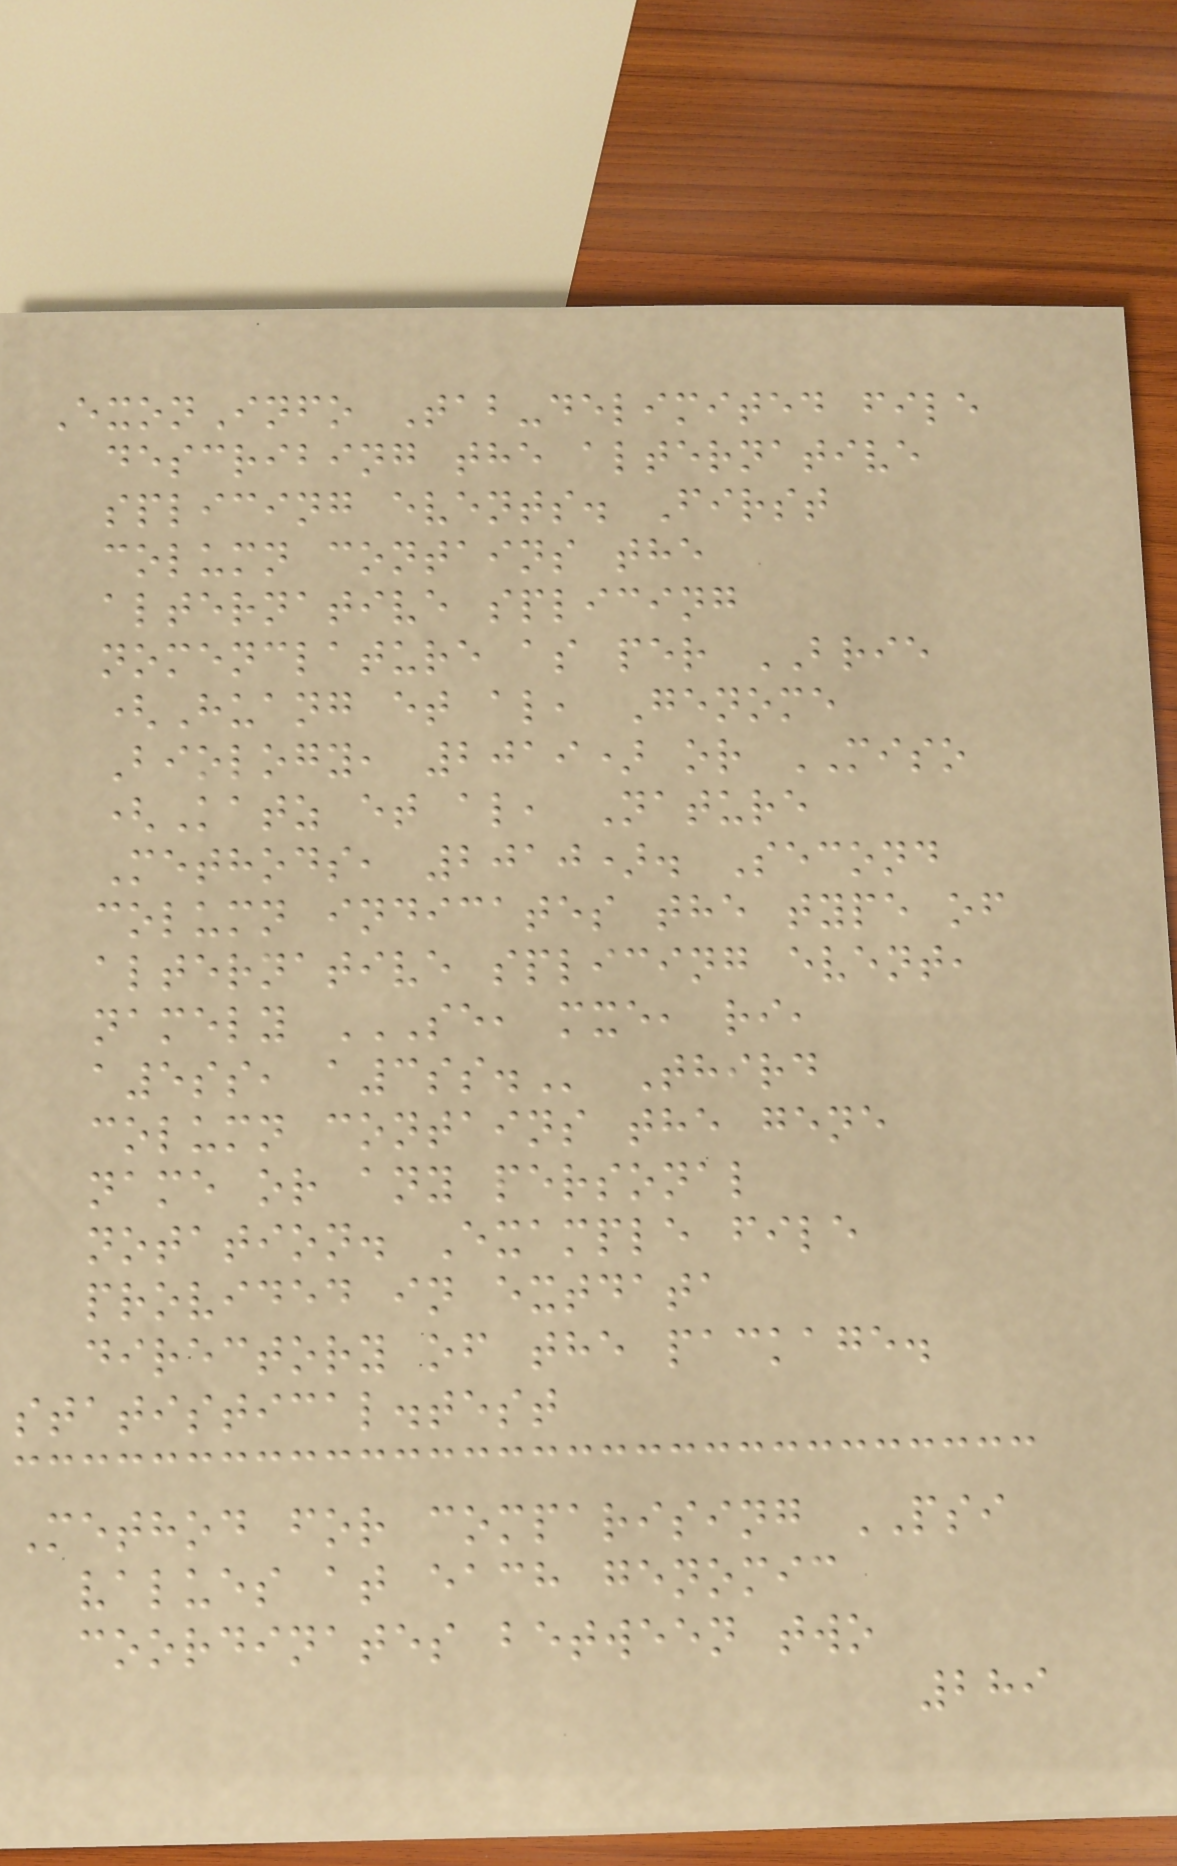ExonInfo Tab-delimited file
describing the alternative
splicing events. First
column contains the
alternative splicing
nomenclature as per BRIE
(Huang et al, Genome
Biology, 2019) or MISO
(Katz et al, Nature
Methods, 2010). Second
column indicates the type of
alternative splicing event,
namely SE, MXE, RI,
A5SS, A3SS. Third
column contains the gene
name or any personal
notation. Example file
provided in extdata
directory of the package.
statistical.test
Method for comparising PSI
values at each genomic
coordinates between two
289
